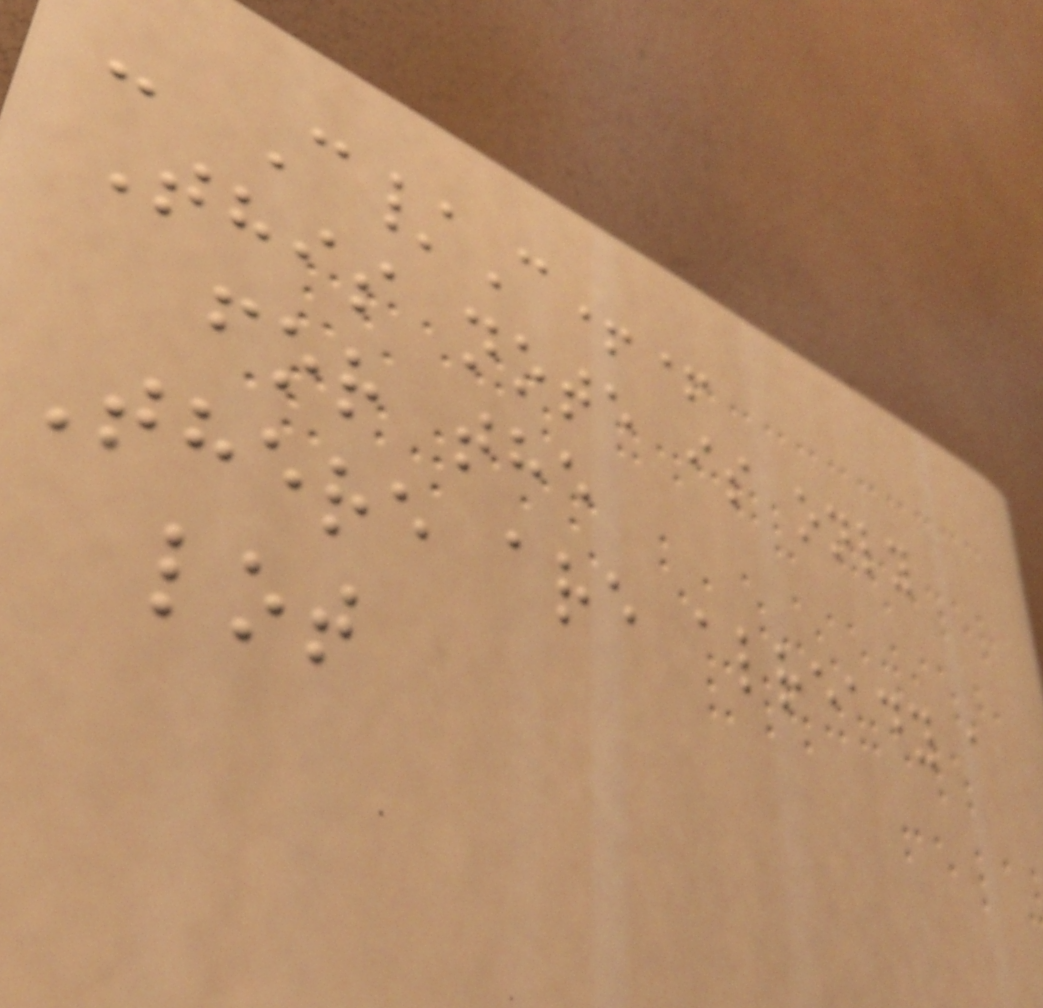- C/C++
This note is only
for the
There are already a
lot
